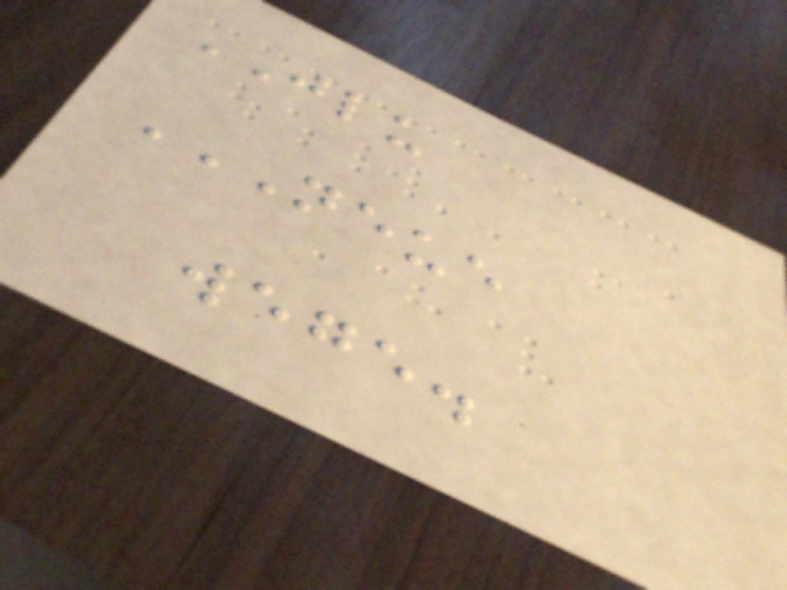JLU
NEUE
WEGE.
